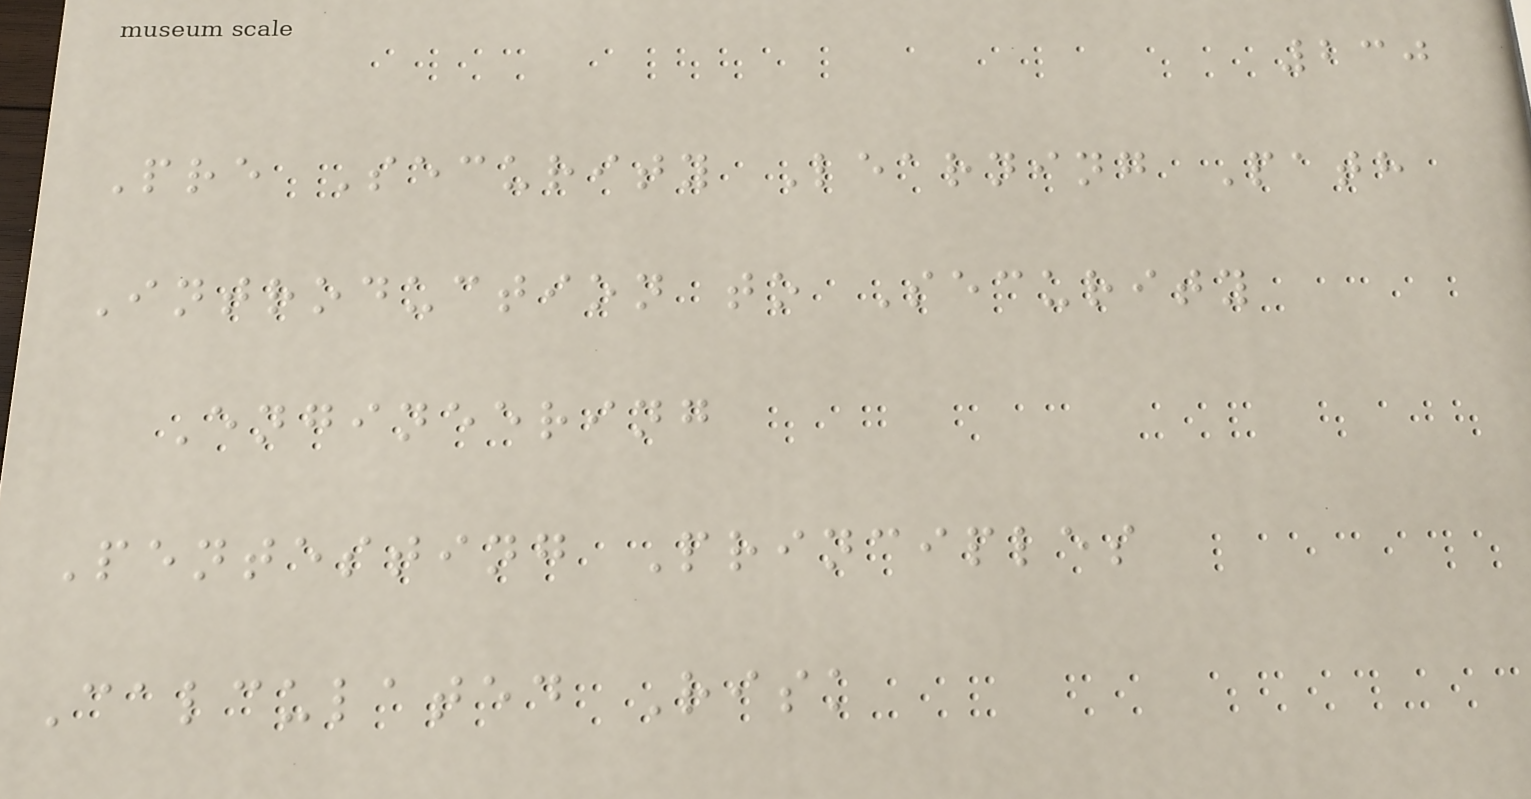230
Pre Security Learning Path
Introduction to Security
Engineering
Pentesting Principles
Calculated Risk
